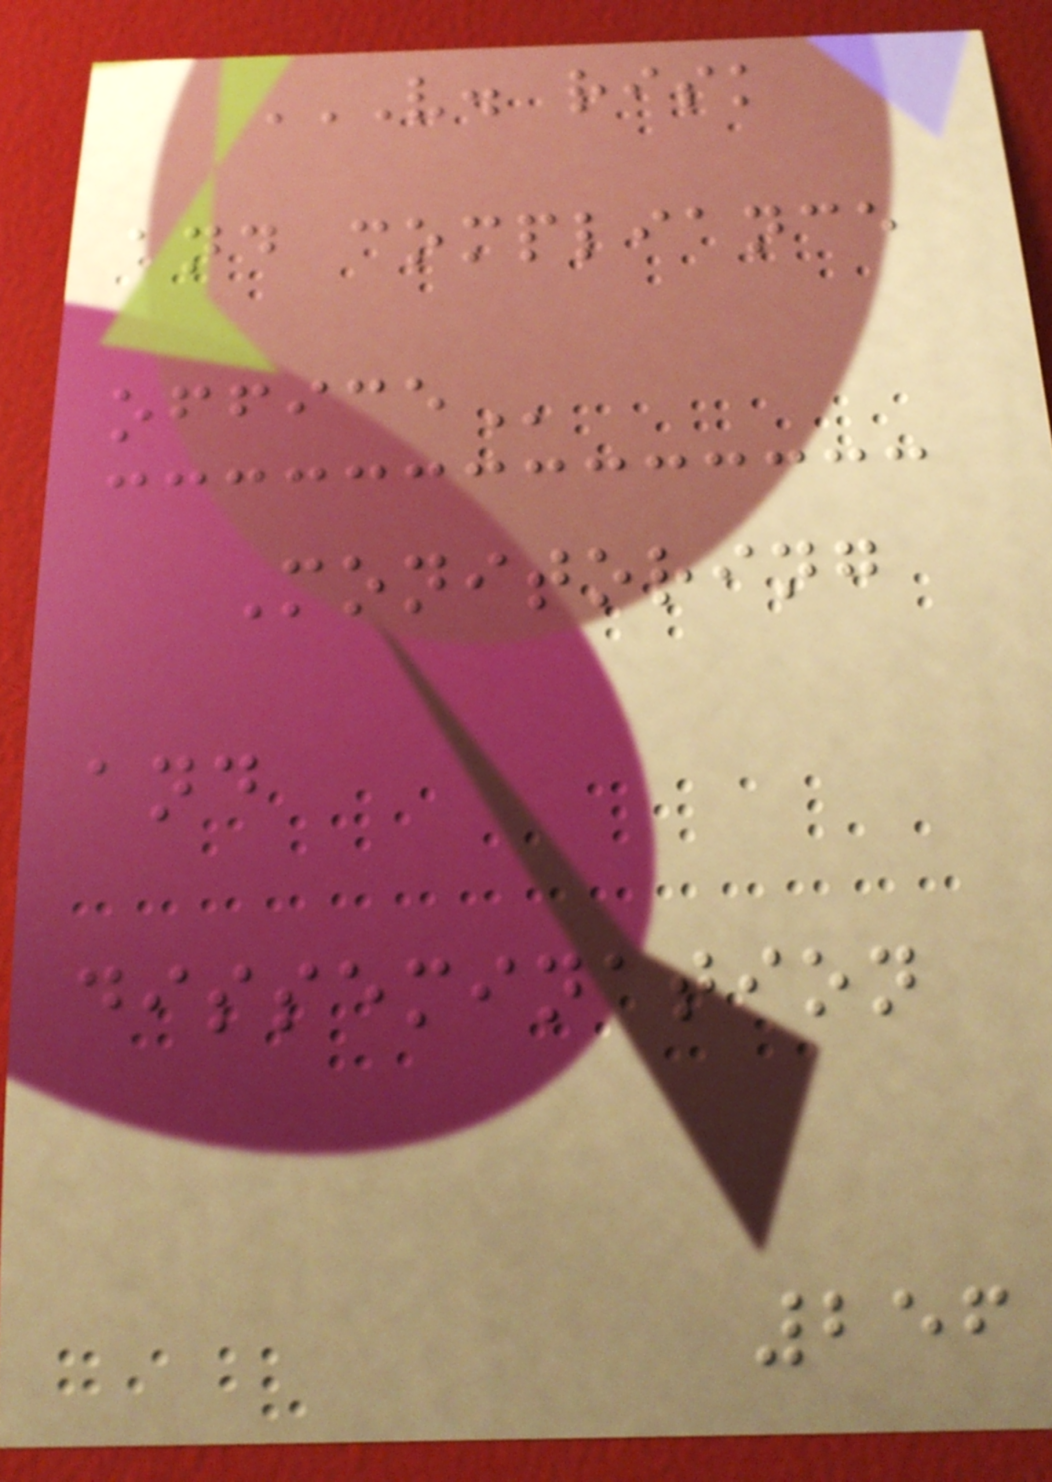V. RISK
AND COMPLIANCE
OFFICE
Monitoring
and
dissemination
256
